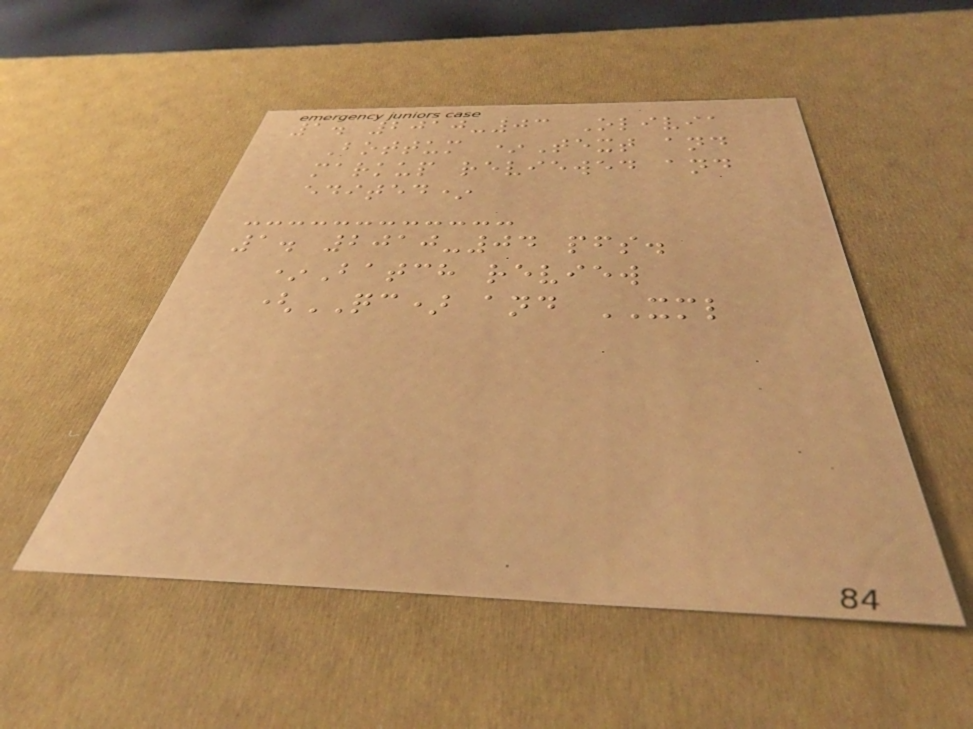1. 2010-03 Olivia
Bottum *Text and
markup reviewed and
edited*
1. 2010-04 pfs.
*Batch review
(QC) and XML
